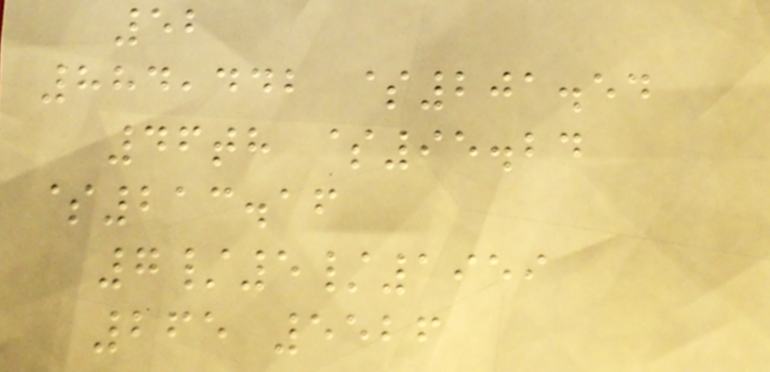52
884,442 $201.54
46th $95.24
$213.16
7/5/1959
265 5526
